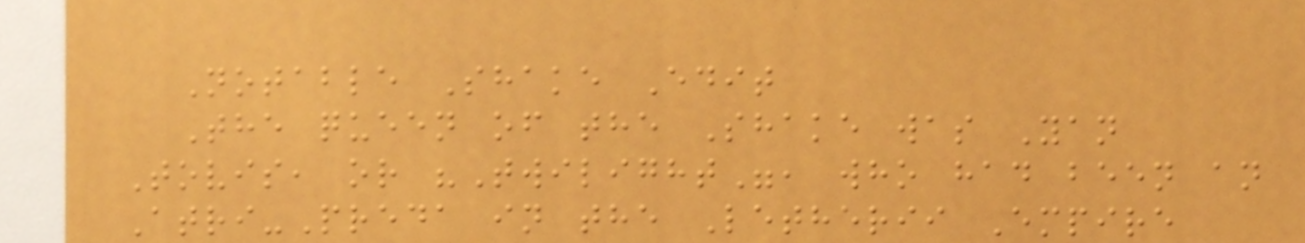Notable Shake Edit
The queen of the Shake was Yan
Tovis, or "Twilight", who had been an
Atri-Preda in the Letherii Empire
